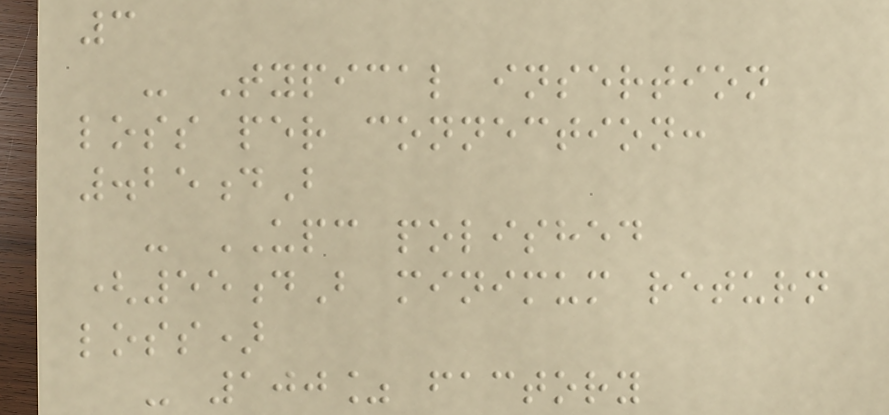3
- Typical insertion
loss per connection:
.25dB
- UPC polished
(55dB minimum return
loss)
- 100% factory
